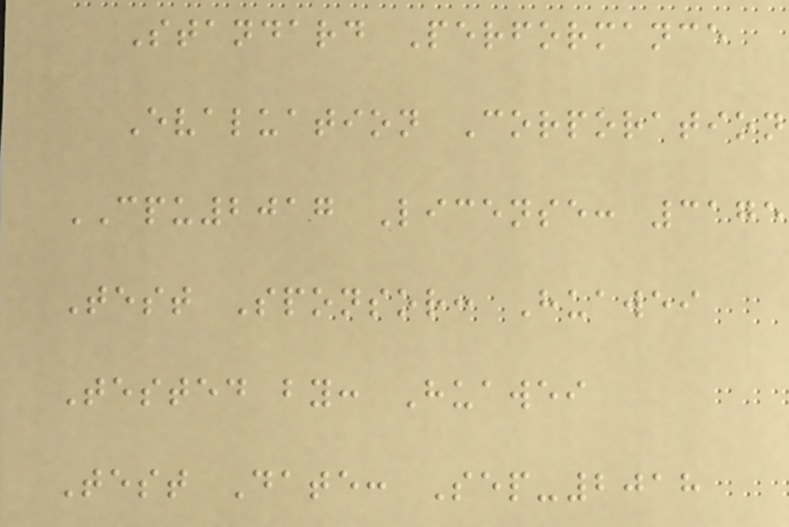Standard Performance
Evaluation Corporation
CPU2017 License: 3175
Test Sponsor: Huawei
Tested by: Huawei
Test Date: Sep-2018
